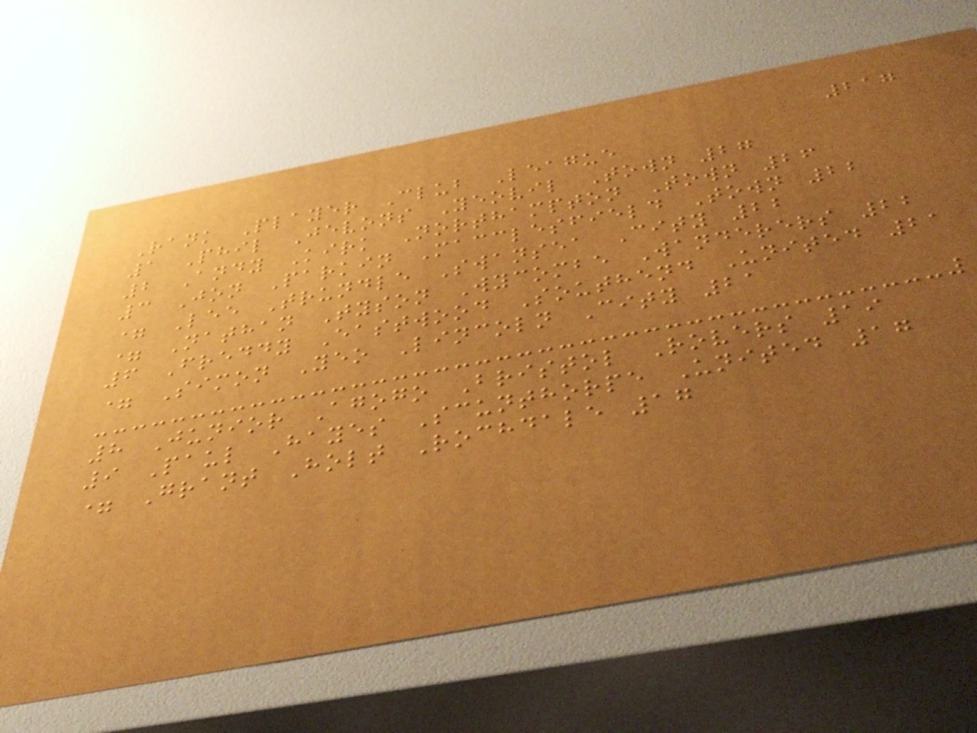217
Rank Player Club League
1 Phil Jevons Yeovil Town 27
2 Andy Kirk Northampton Town 26
3 Jon Parkin Macclesfield Town 22
= Lee Trundle Swansea City 22
= Nathan Tyson Wycombe Wanderers 22
6 Freddy Eastwood Southend United 21
= Simon Yeo Lincoln City 21
8 Junior Agogo Bristol Rovers 19
9 Paul Hayes Scunthorpe United 17
= Grant Holt Rochdale 17
